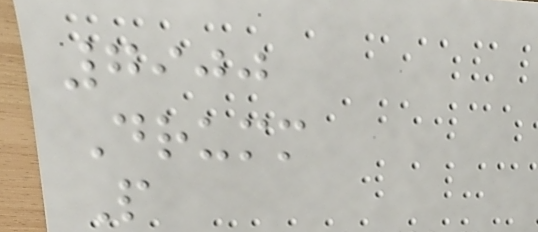7900
Drumm
P
